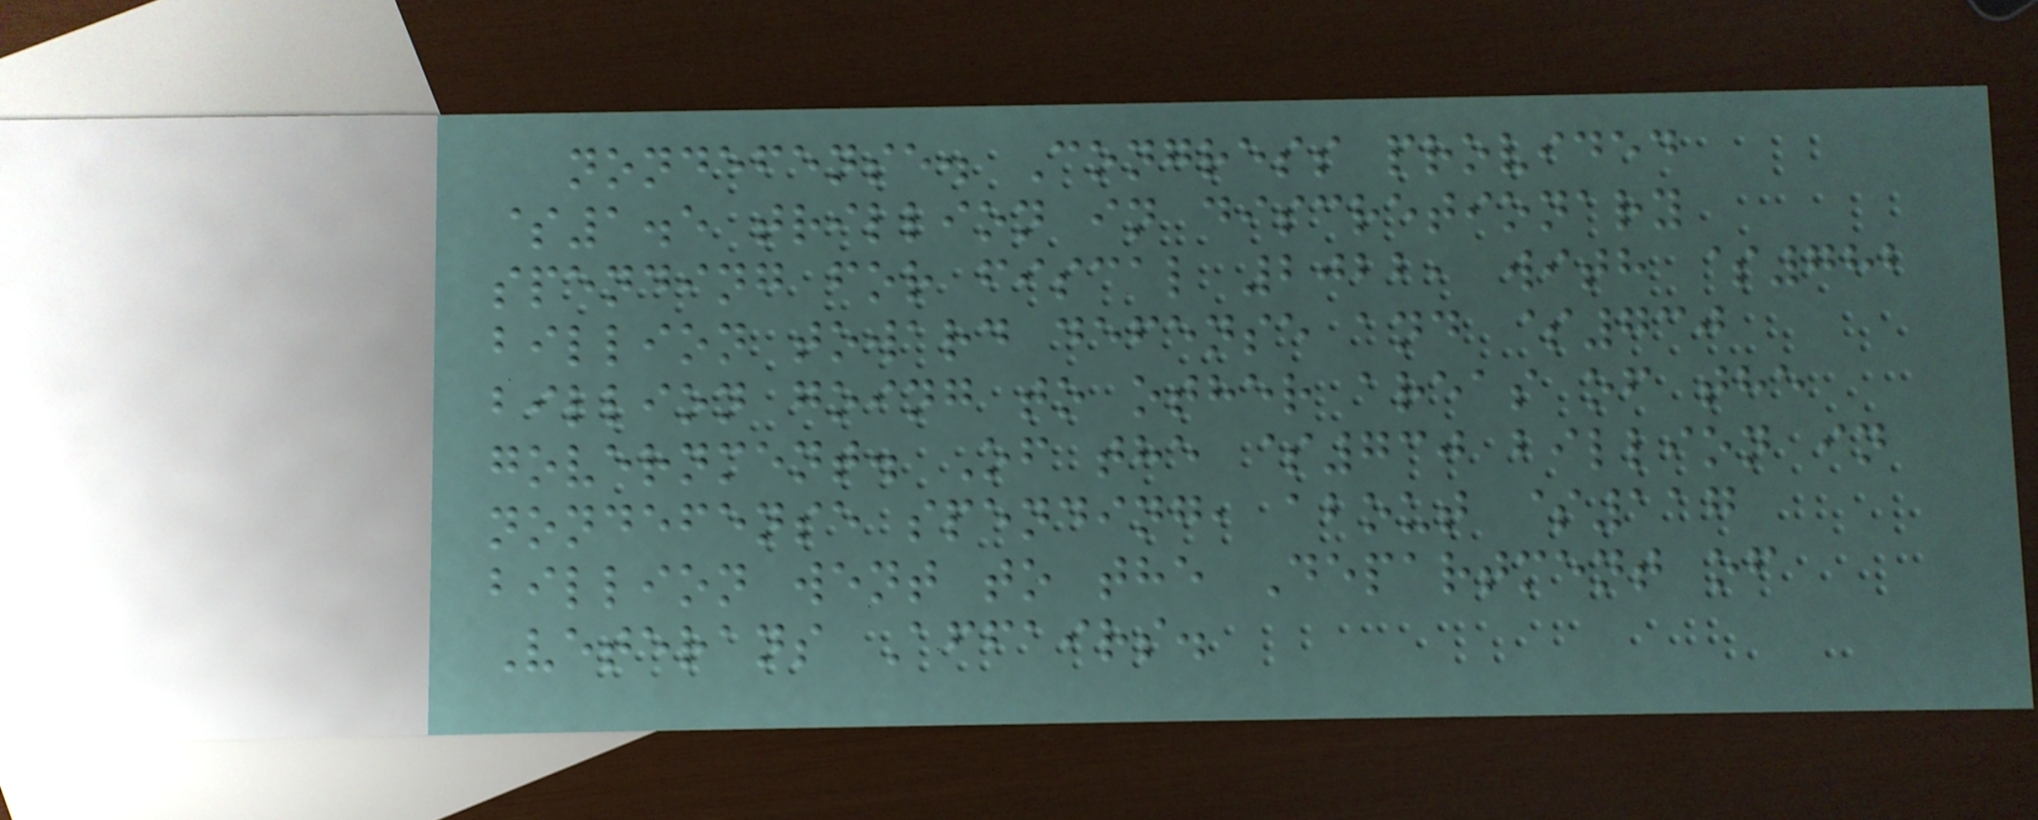nondefense. Congress provided
$1.5 trillion in discretionary
spending for fiscal 2022, with $782
billion toward defense and $730
billion going to other areas of the
government. Of the $730 billion in
nondefense spending, about $117
billion went to the Department of
Veterans Affairs.
